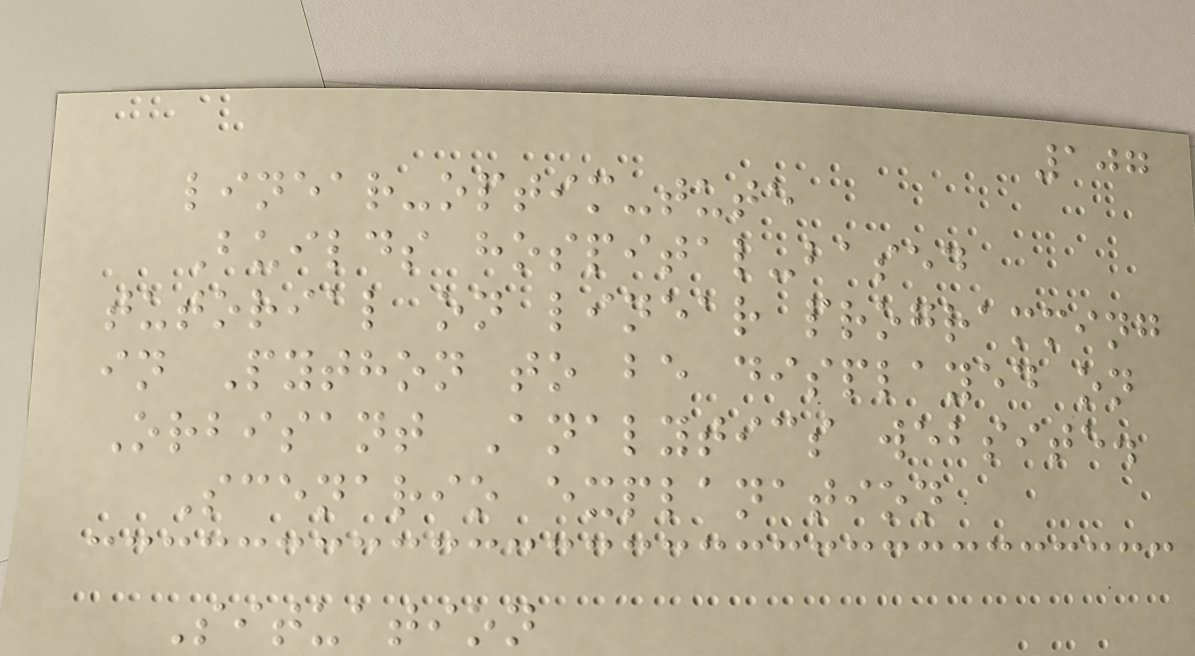107
linear-optim-tute
Builds hospital-based
tutorial on linear programming
in Python to be displayed on
Orbisant Analytics website.
Scenario explanation
Situation
